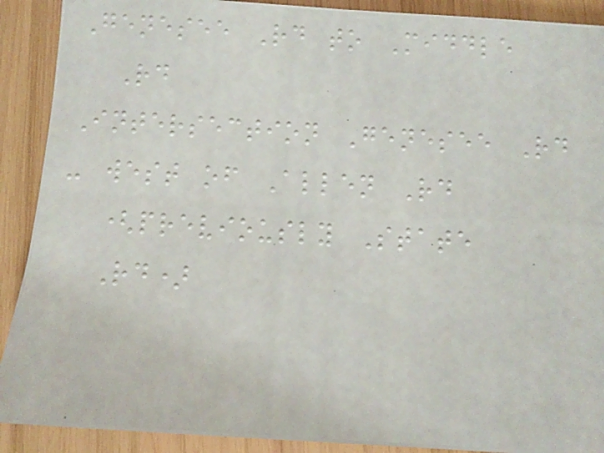Genesee Rd to Middle
Rd
Intersection Genesee Rd
- west of Allen Rd
(previously State
Rd)
